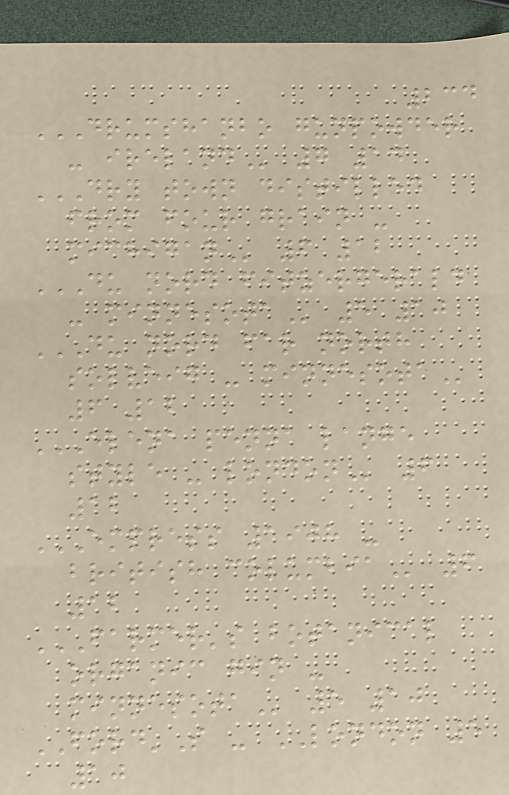234
DRUMSHANBO GUNPOWDER
- IRELAND 7 14
DRY TOWN DISTILLED
FROM FOUR GRAIN -
MICHIGAN 6 12
DU NORD FITZERGERALD
- MINNESOTA 5 10
DU NORD FAR NORTH
SOLVEIG - MINNESOTA
6 12
ELENA PENNA LANGE
STYLE - LONDON 6
12
EMPRESS 1908 -
BRITISH COLUMBIA 6
12
FARMER'S BOTANICAL
ORGANIC GIN -
MINNESOTA 5 10
FORD'S - LONDON 5
10
